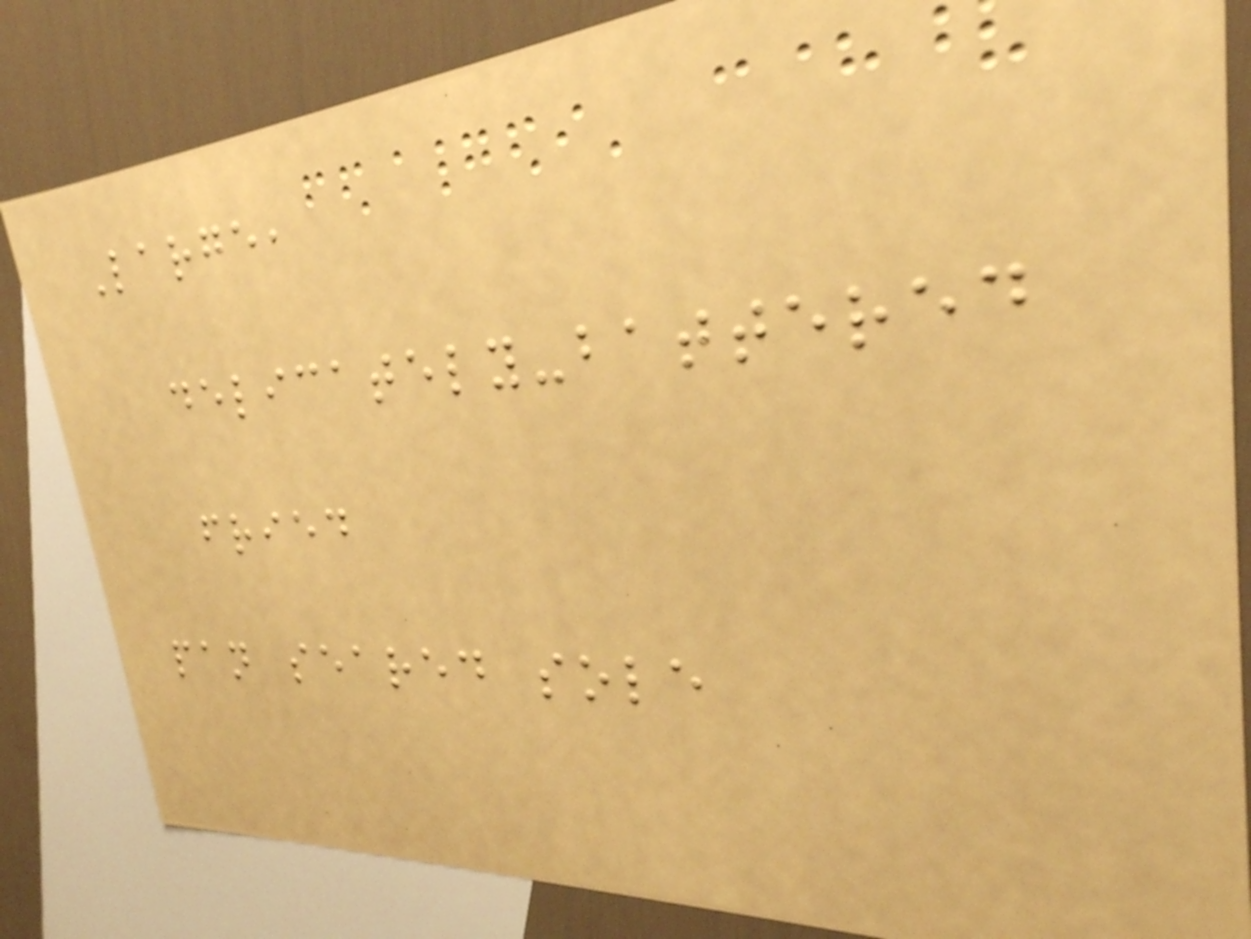Large,
delicately-battered
fried
pan seared sole
